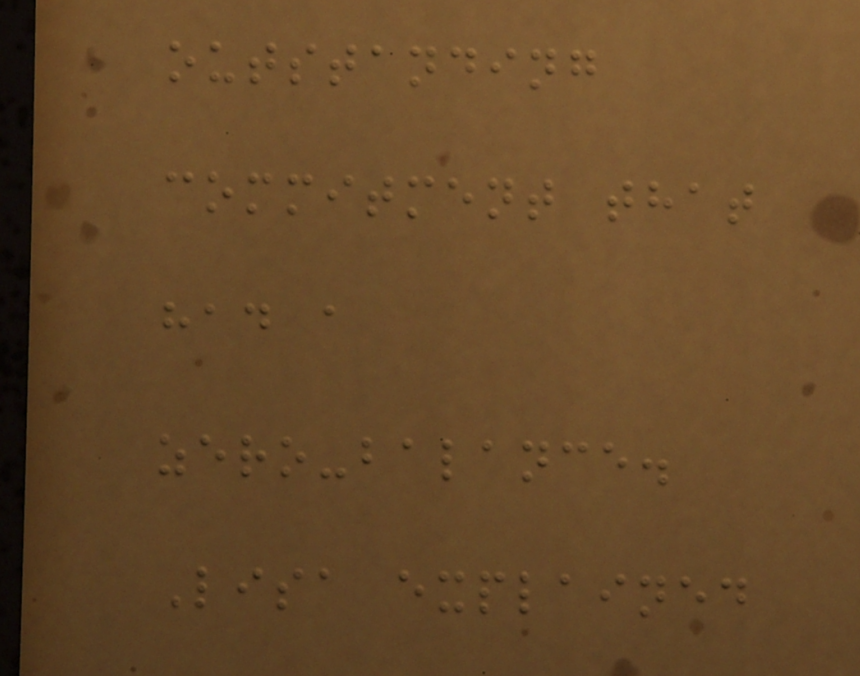outstanding
commitment that
had a
zero-balance.
Lisa explained
